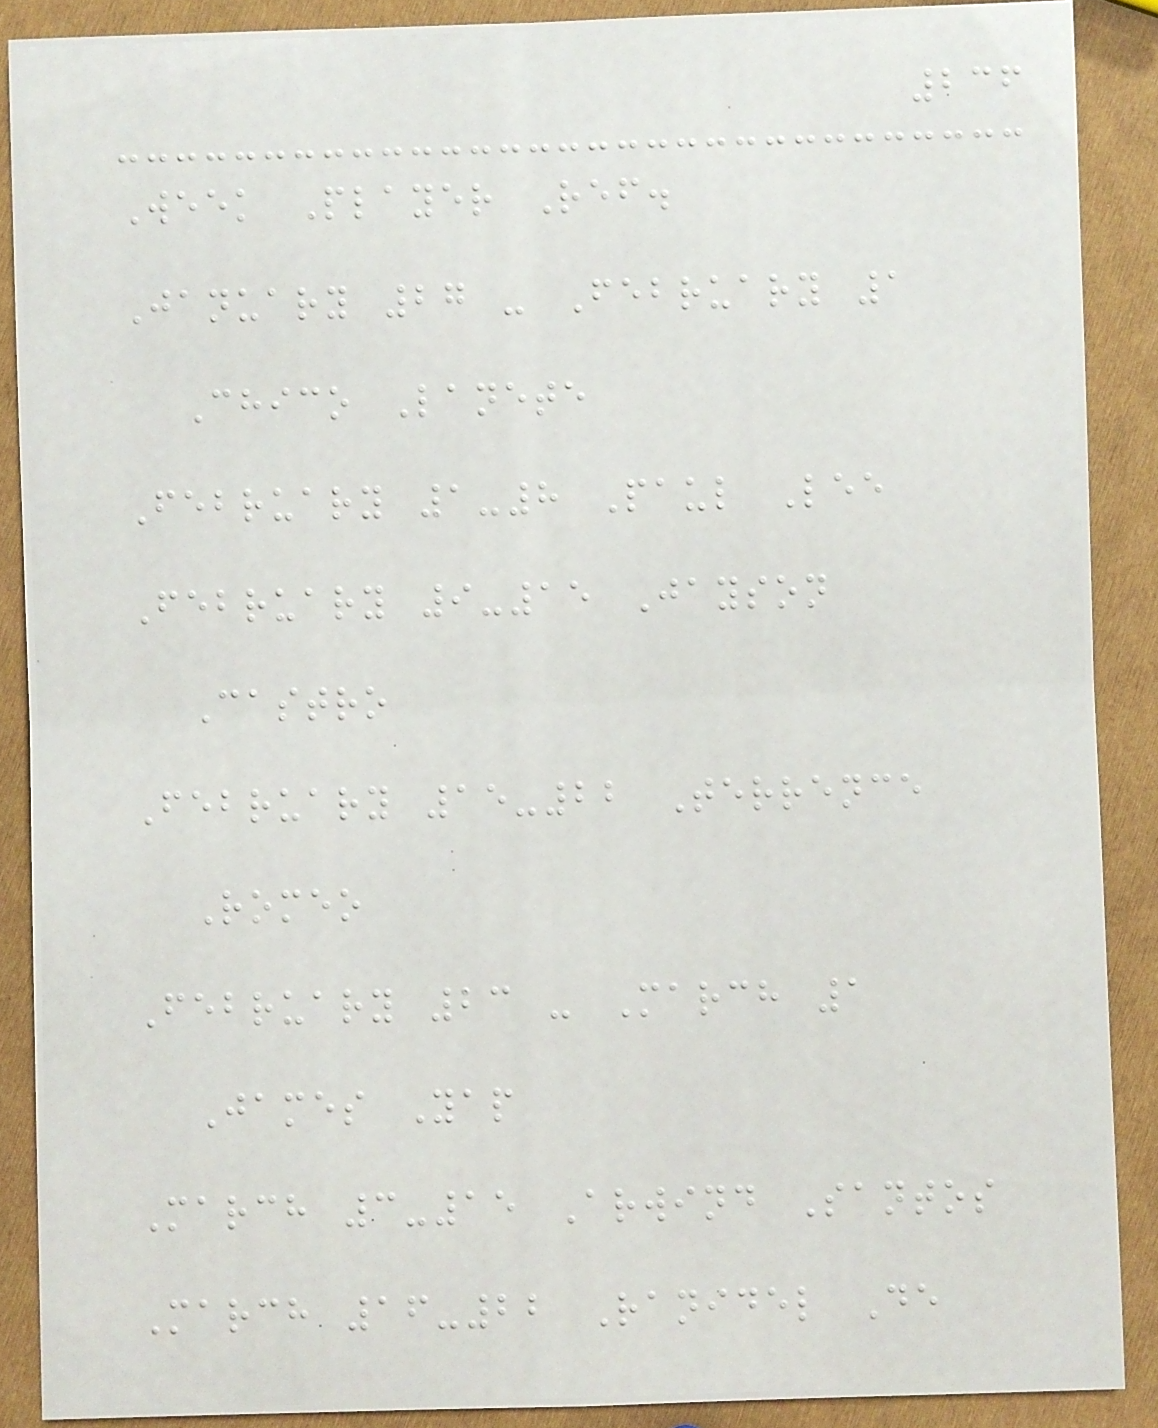236
Week Player Ref.
January 27 - February 1
Chico Lanete
February 1-8 Paul Lee
February 9-15 Jayson
Castro
February 15-22 Terrence
Romeo
February 23 - March 1
James Yap
March 3-15 Arwind Santos
March 16-22 Ranidel De
